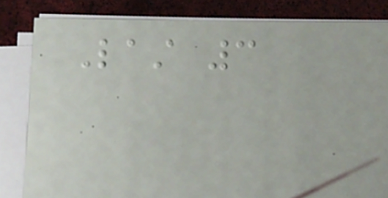Last 3
